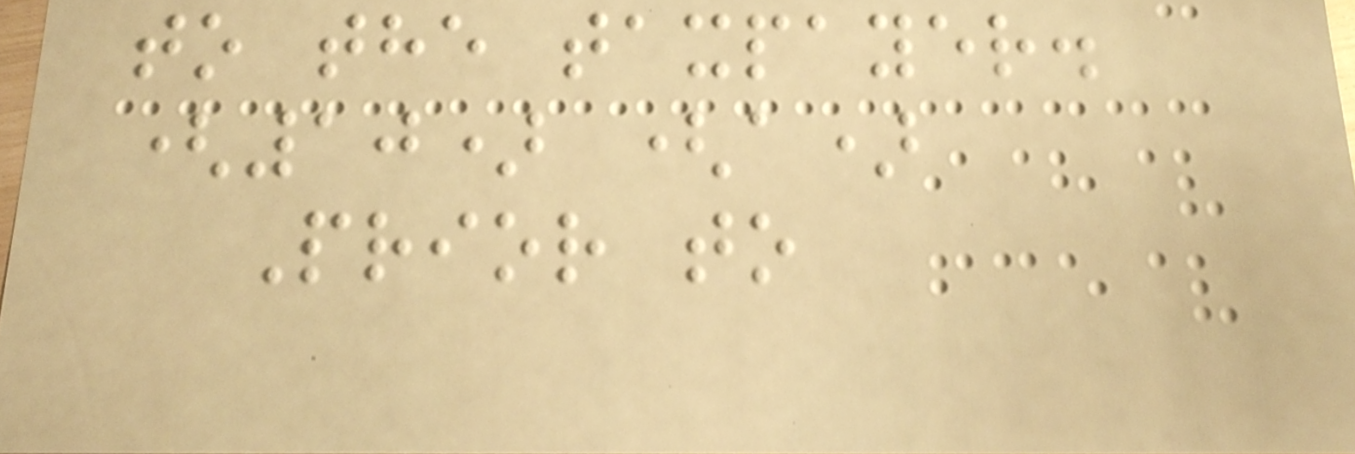to the taxpayer.
(10) (a)
Prior to
